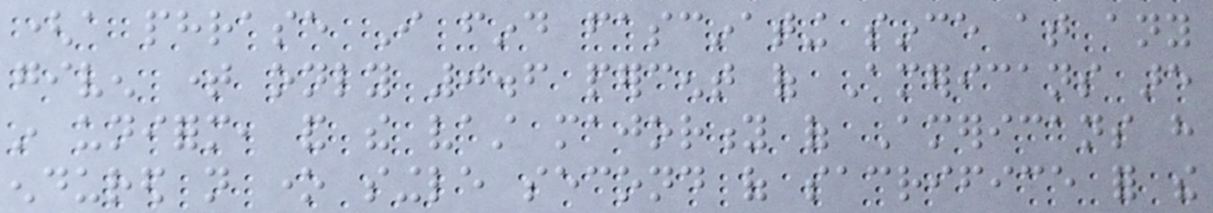(a phrase I find fascinating since at any
given time only 0.6 percent of Americans are
in uniform, and the vast majority of Americans have
endured not one single second of sacrifice for the
